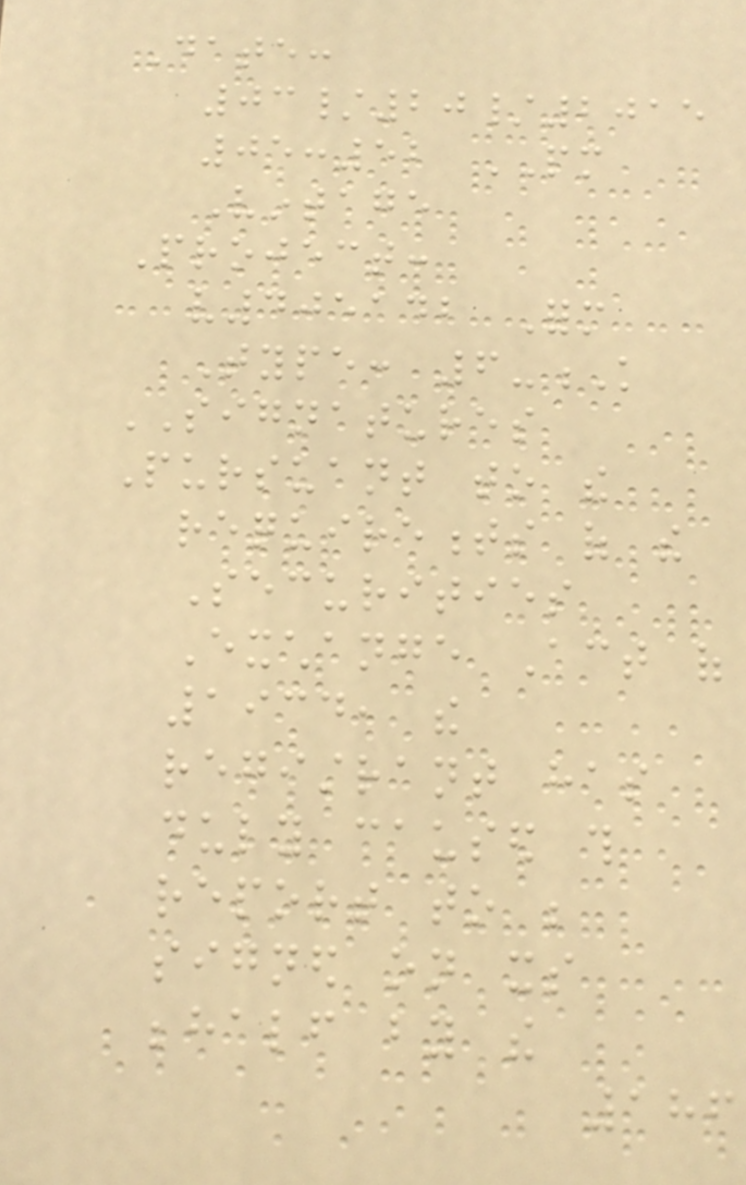Date:
03/20/2015
05:52 PM
Vintage
Project:
v405142 Form
Type: 6-K
SIGNATURES
Pursuant to the
requirements of the
Securities
Exchange Act of
1934, the
registrant has
duly caused this
report to be
signed on its
behalf by the
186
